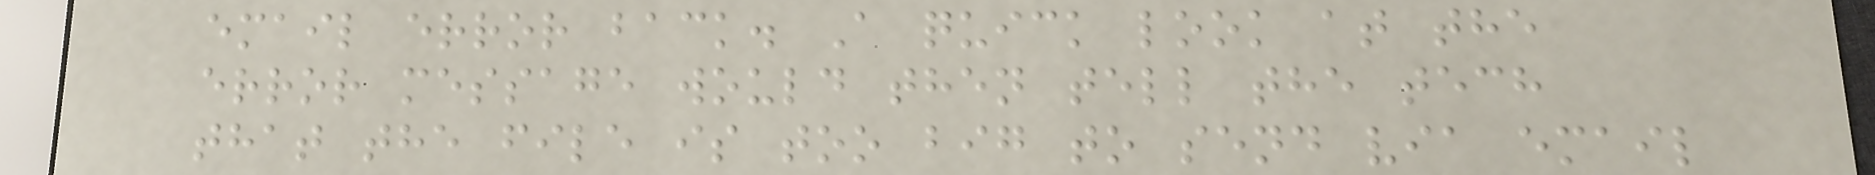email error back. A quick look at the
error message would then tell the tech
that the file is too big to send via email
